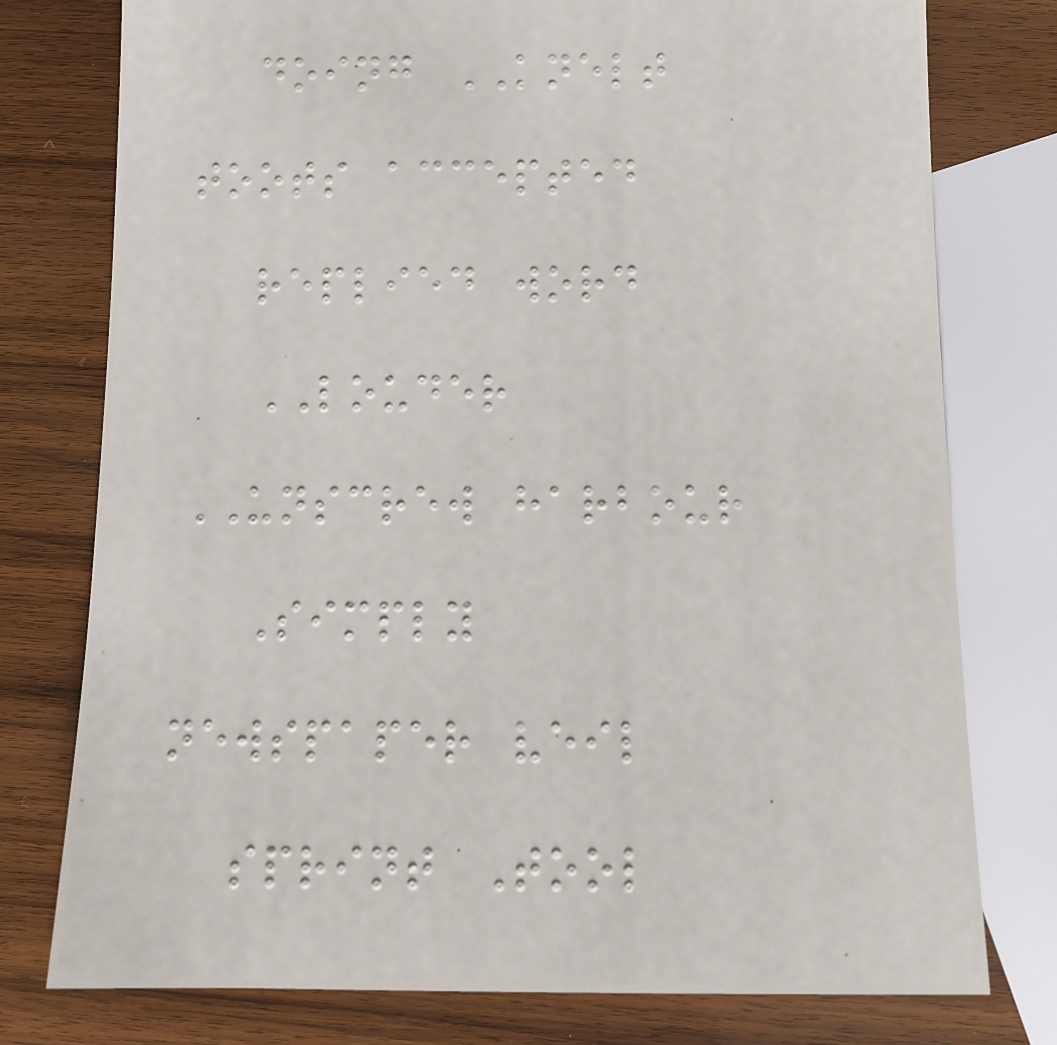doing KNELT
toots accepted
replied word
LOUDER
UNSCREW harbour
Simply
newspaper veil
sprint Tool
